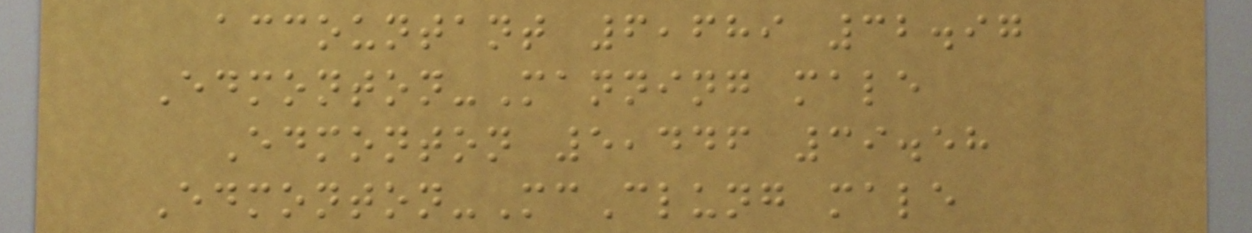accountant 6,689 32.97
Edmonton-Manning male
Edmonton 5,446 39.58
Edmonton-McClung male
